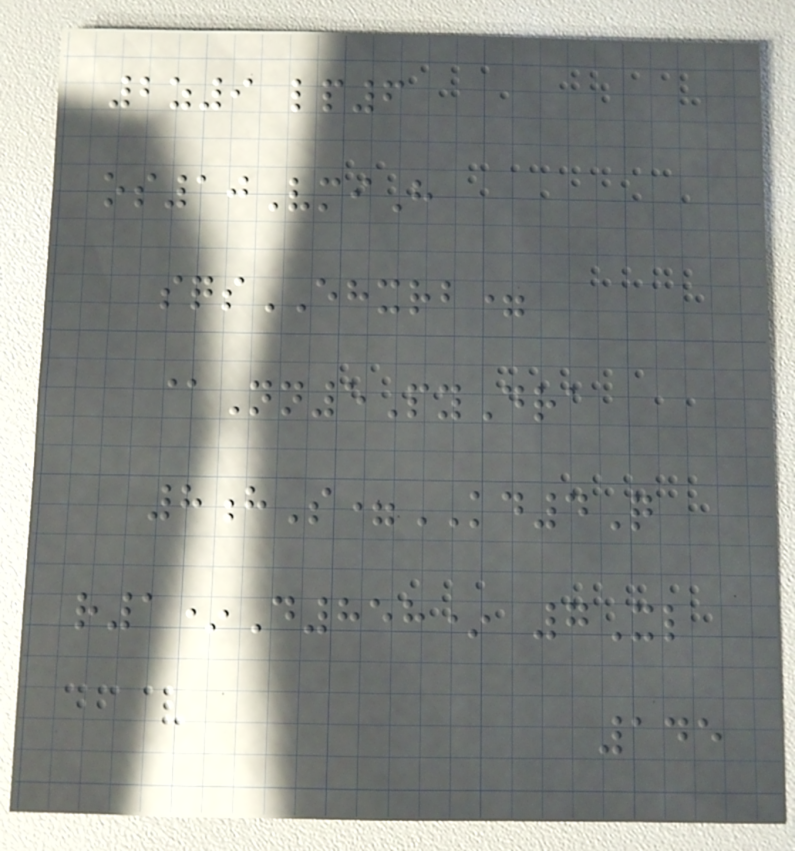2z9 lp6
os10VmiH
sqsEHXRB=
@Nn5PyDra
8hS=KD4Q
r1*D858* 7Xl
145
